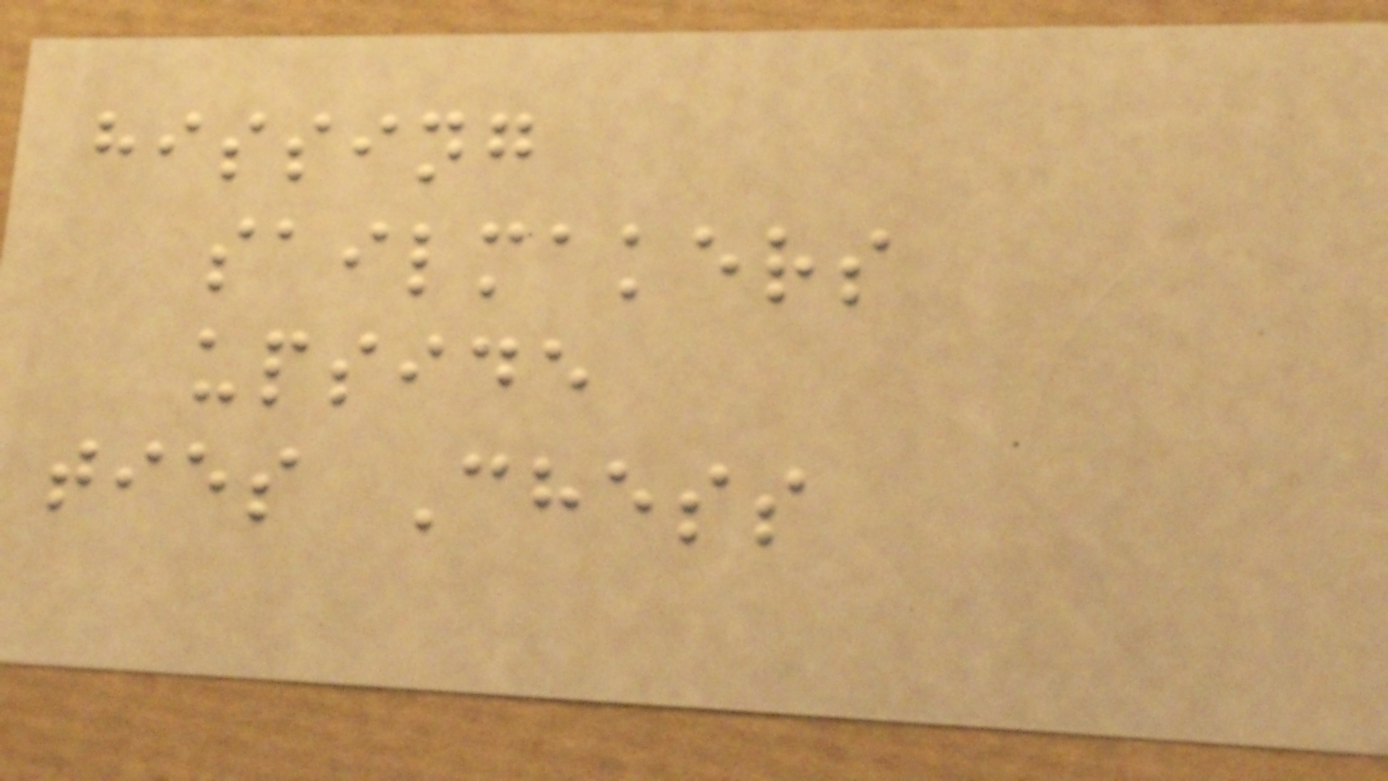hissing
sailmakers
upside
ties Chess
